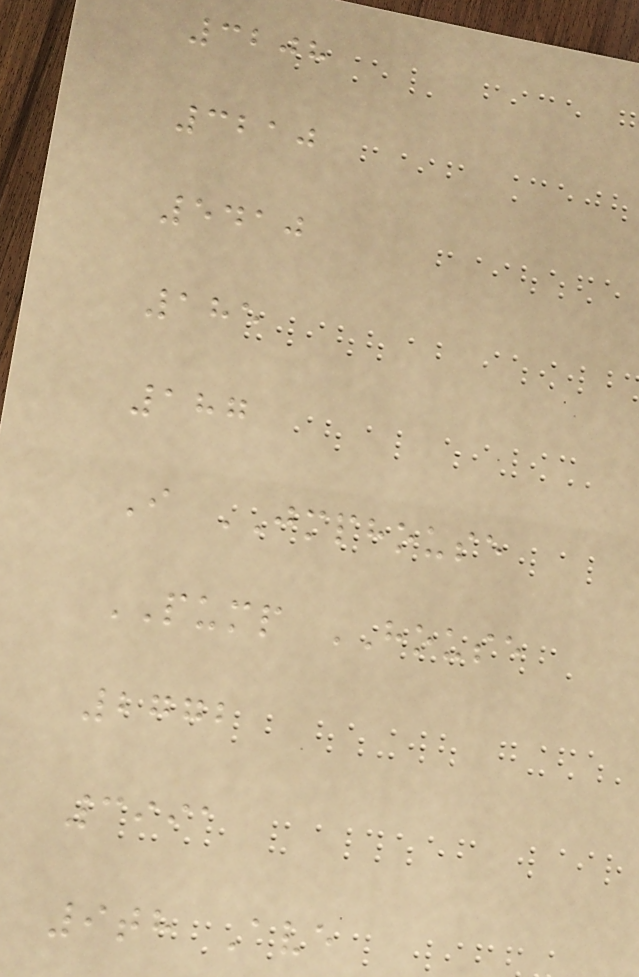3208
3210
5410
185
187
I JMPHOUSE
PUMP HOUSE
2772
3991
9th Ave
